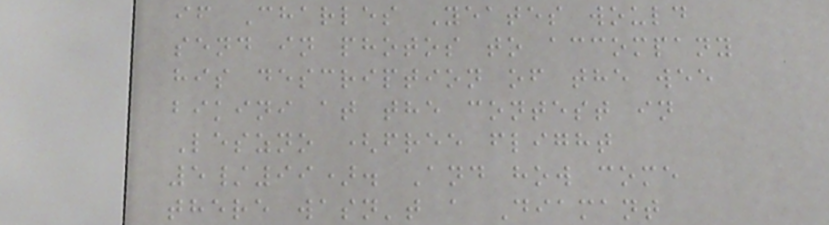if Charles Yeates would
send in photos to accompany
his description of the wee
bikini at the contest in
Leszno (free flight
5/99). And how come
there wasn't a Diamant
